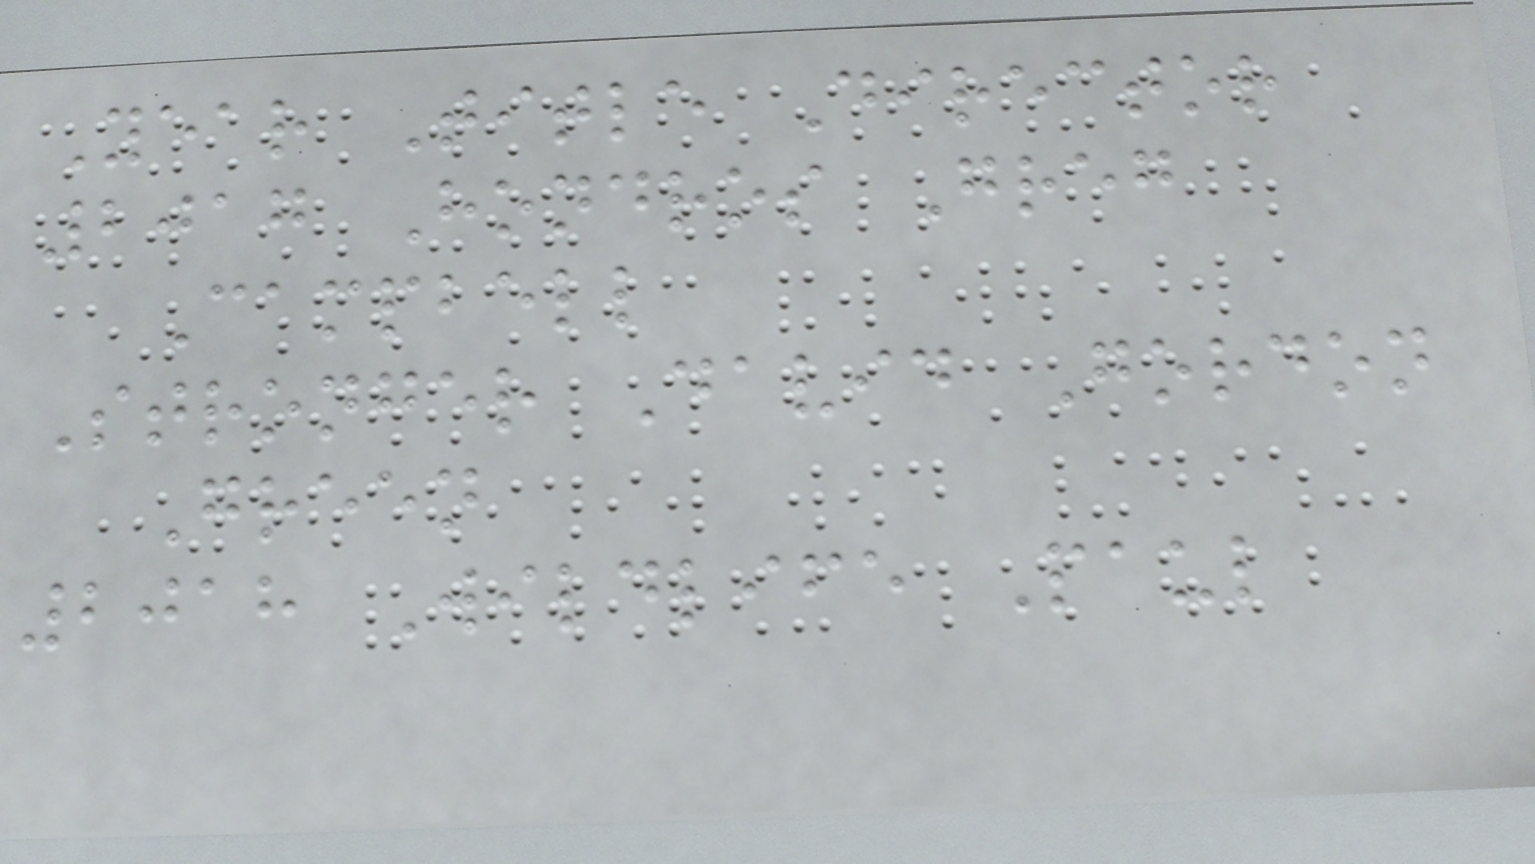Year Title Director
2017 Hondros Greg
Campbell
Stronger David Gordon
Green
2018 Wildlife Paul
